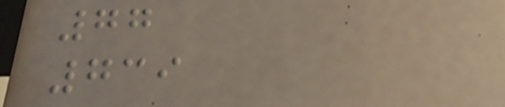77
739
